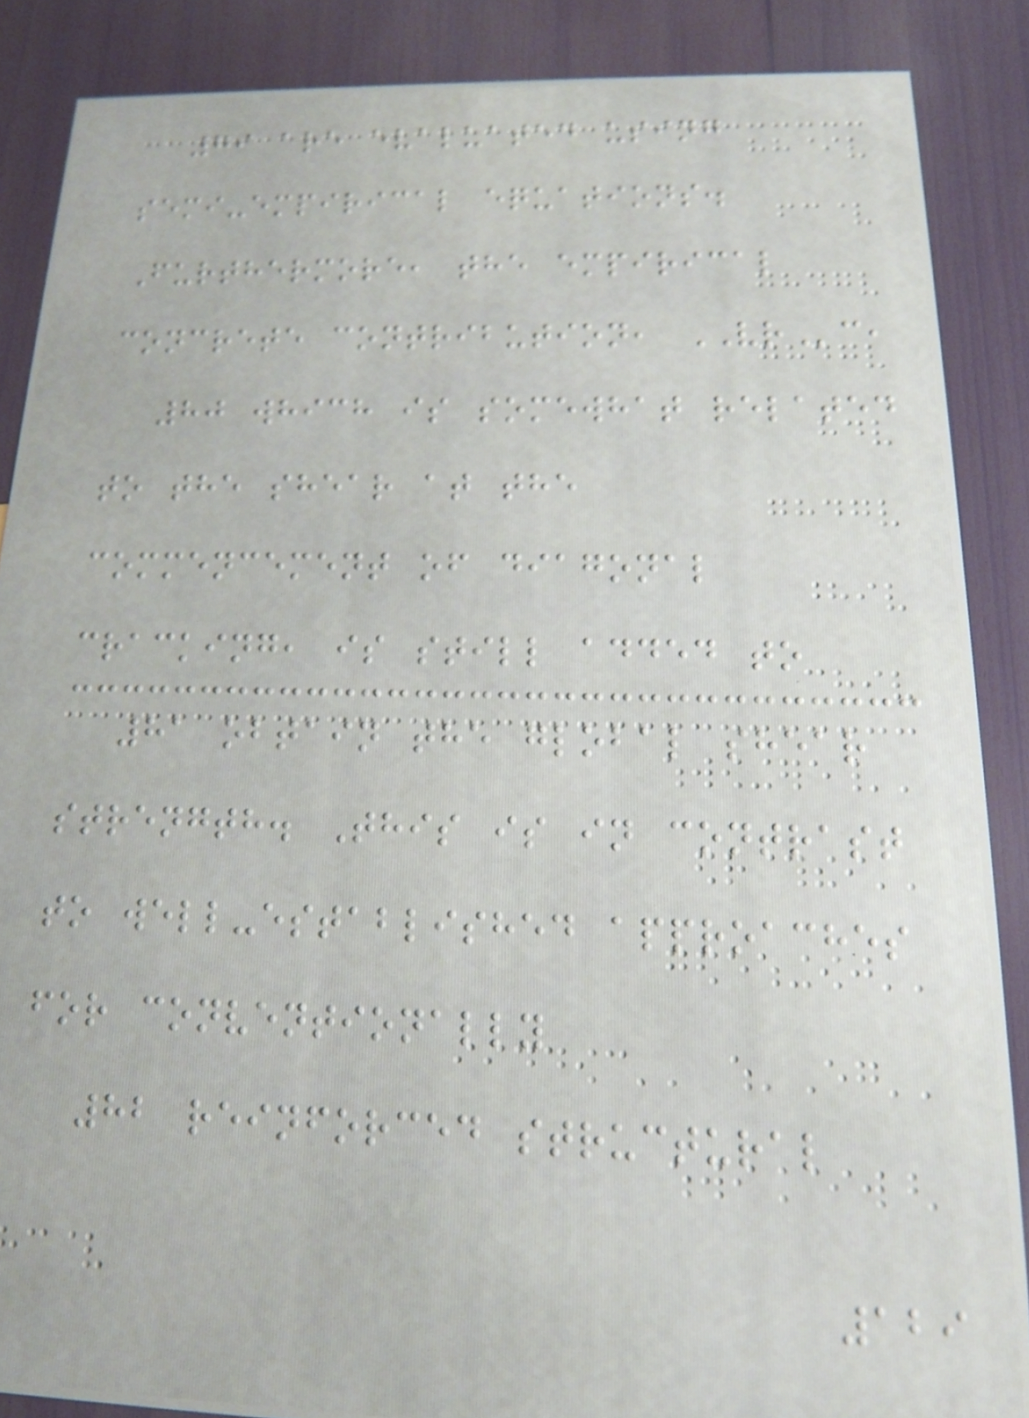79 are evaluated using
semi-empirical equations.
Furthermore, the empirical
concrete contribution, VRc,
80 which is somewhat related
to the shear at the
commencement of diagonal
cracking, is still added to
81 obtain the global shear
strength. This is in contrast
to well-established approaches
for conventionally
82 reinforced structural
129
